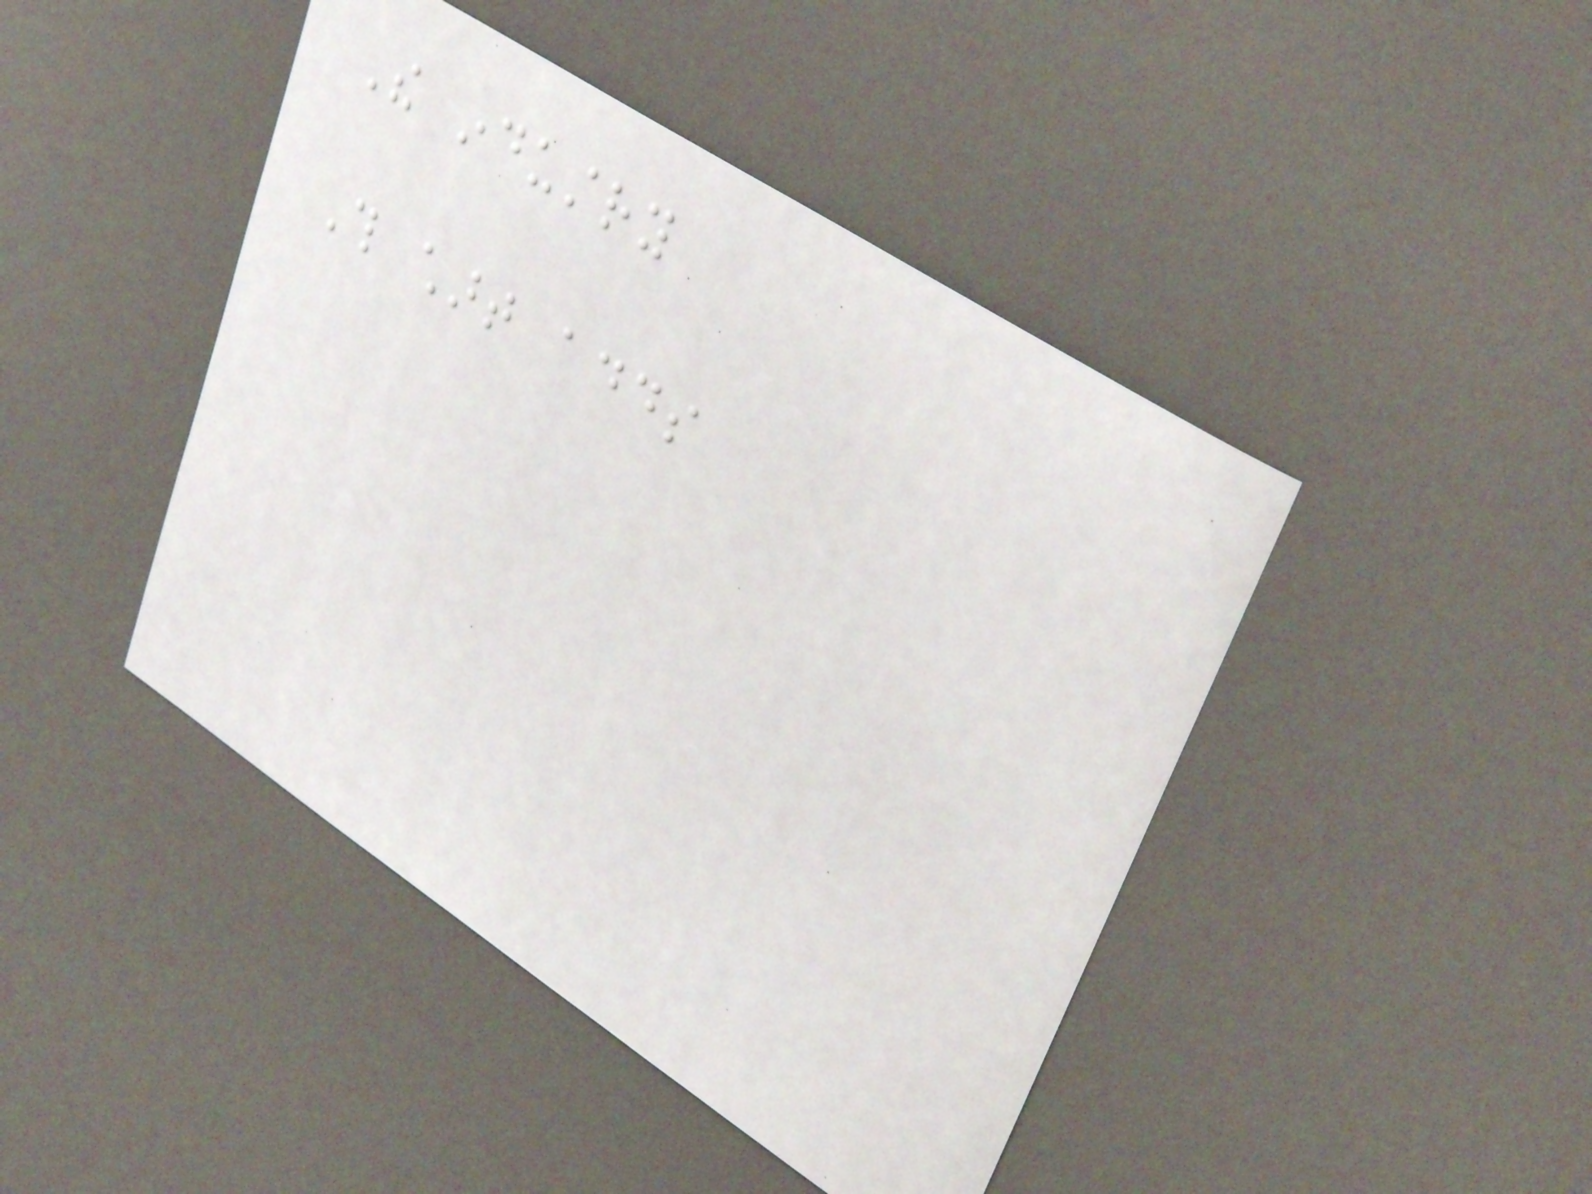The industry
This chart adds
